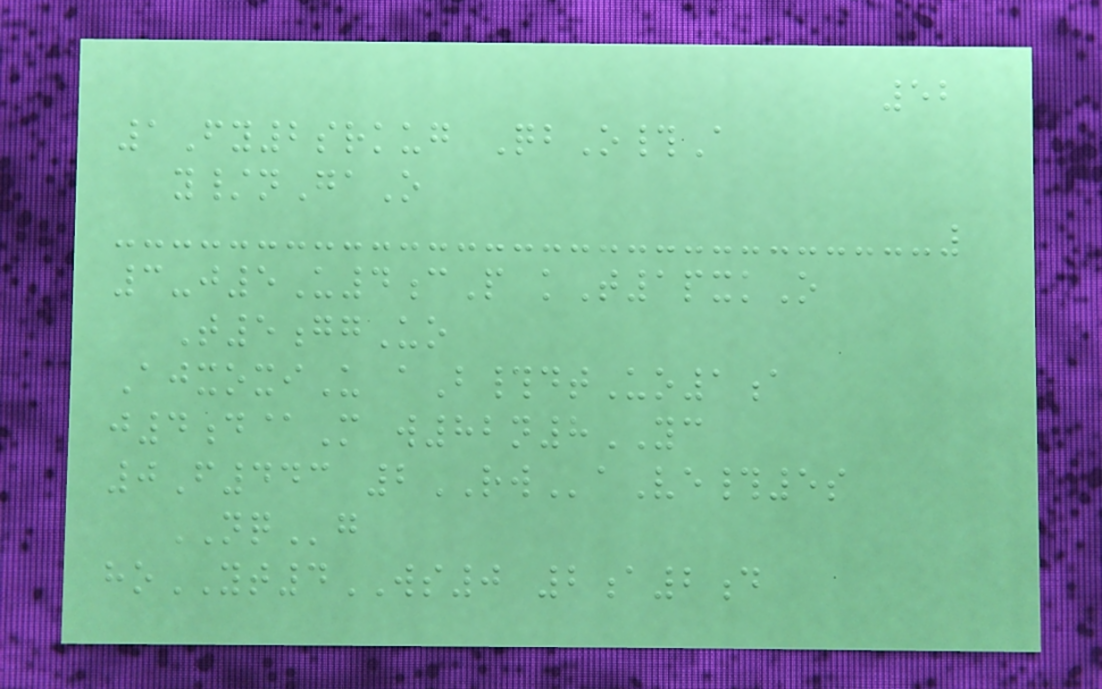52
1Fy2srkug QbO#A
y/nGaO
3-j5U4cP kT1pxkO
T5ggUo
AjxoxiU aB#dtUo1a
j4d@M w82n8YC
0F443 2RWaVe#5s
NQg
hoYT4WS0 2a2d
